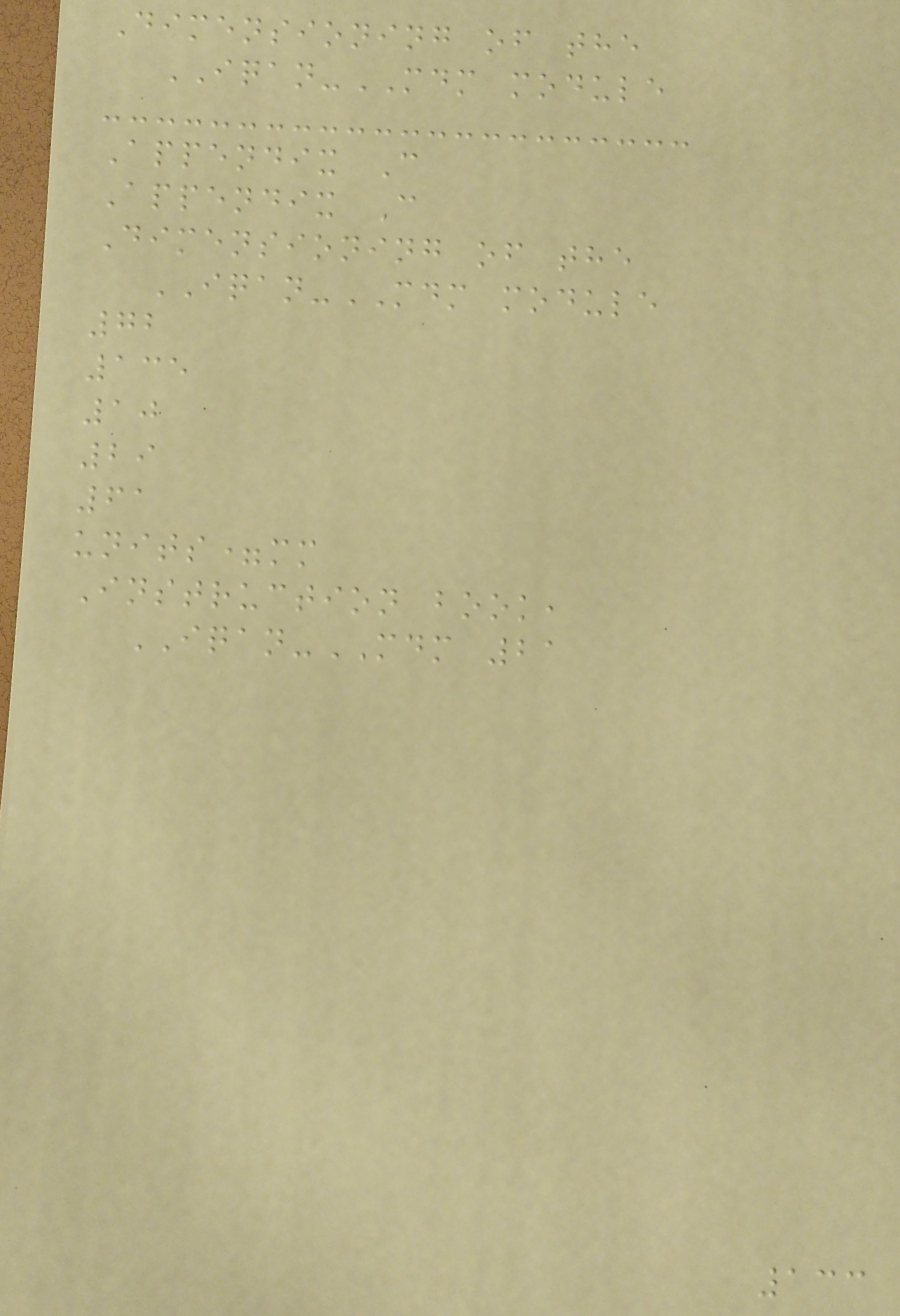Dimensioning of the
IQAN-MDM module
Appendix C
Appendix C
Dimensioning of the
IQAN-MDM module
72
135
10
29
61
units=mm
Instruction book,
IQAN-MDM 21
133
